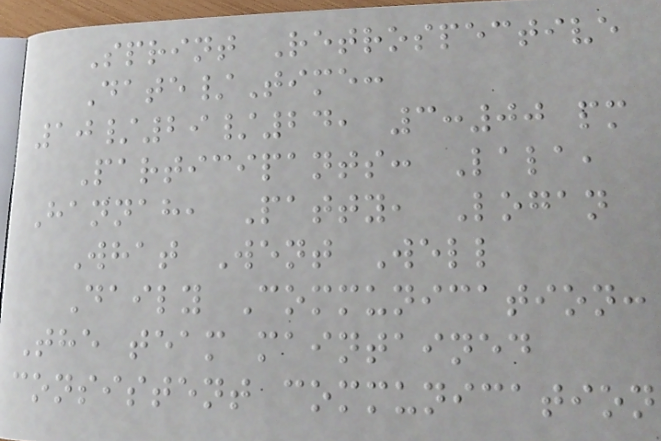Sprint Retrospective
Date/Time:
10/29/24, 3:00 pm
Participants: Lala,
Hannah, Patty, Logan
What Went Well
Daily Communication:
The team maintained
consistent communication
